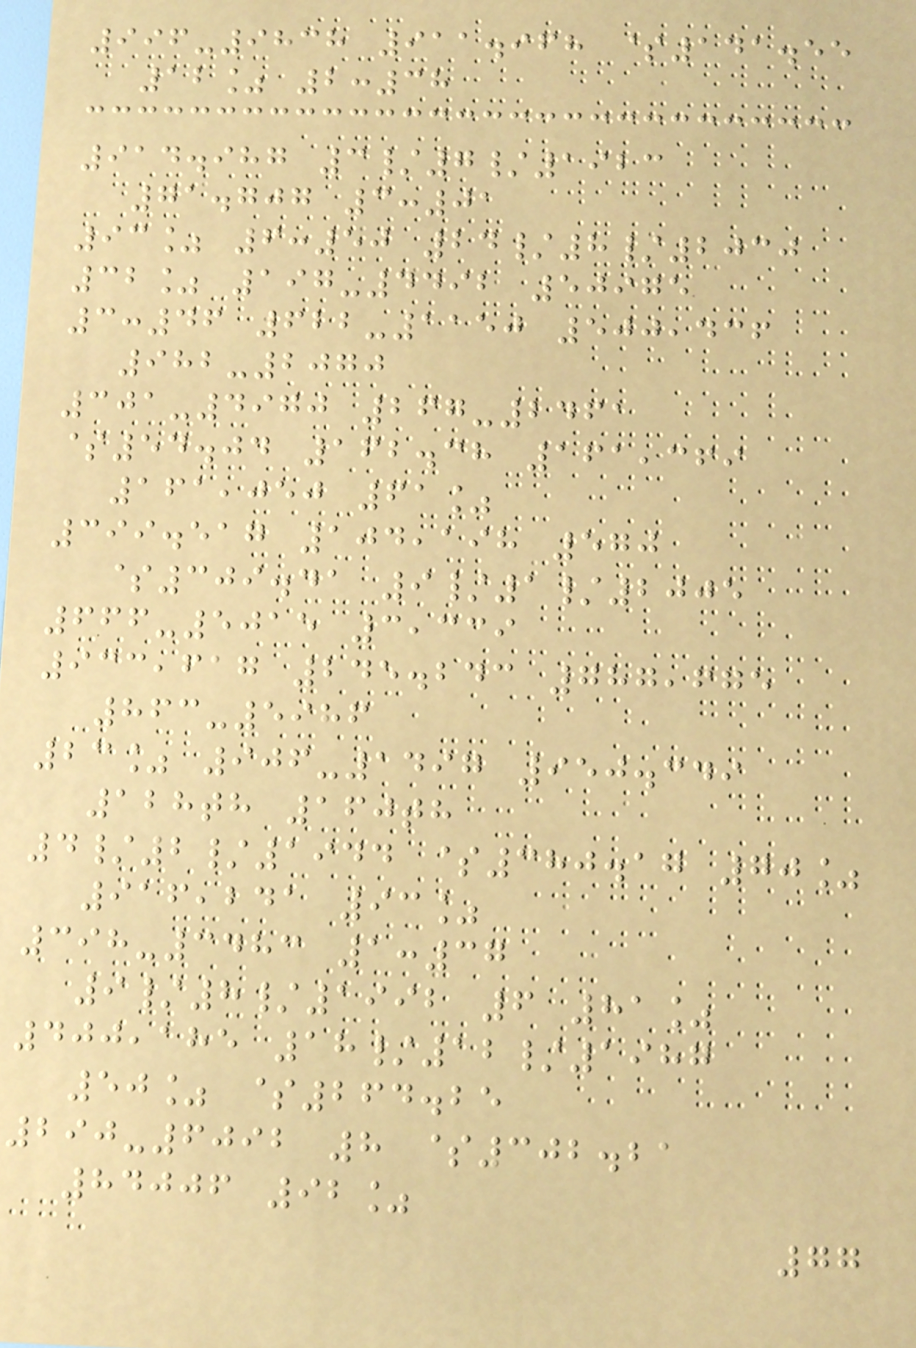996-9838 911.968 $141.55
12% 2:38
914.987 3/7/1923
71.707 3:01
93% 6:50 24/8/2030
32% 197-4492 50975
3:46 622-1150 500,436
982-2070
301-4970 267-2461
$54.04 162.38 161,369
161,050 61%
399.517 104,198 570
$309.41 9/1/2005
666-5015 3,339
933,617 245.243 787,675
863-5986
23% 906-1497 950.349
128th 160th
4/2/1944 $380.17 70%
916,241 93%
398-3483 1:37
9/8/1992 6 81%
400,185 18/12/1987
50% $264.25
290-6092 8 $302.21
84006 92%
77
